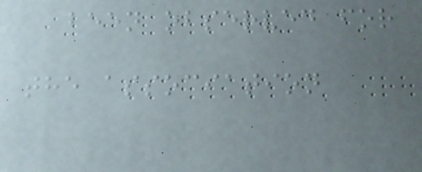been observed for
the association
